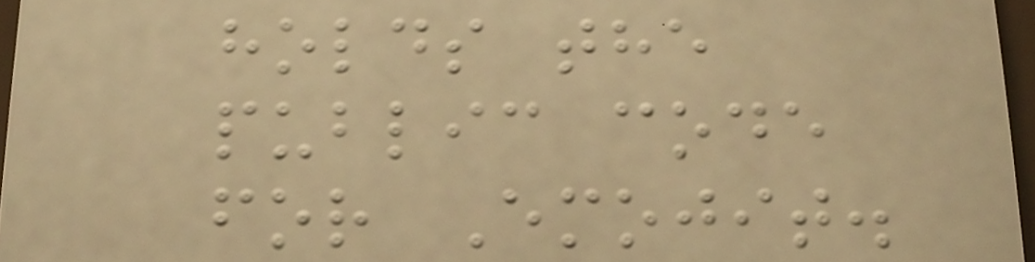holds the
public code
for Emojit.
